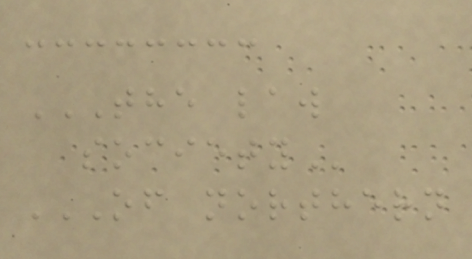THE LAW
SOCIETY
OF NORTHERN
